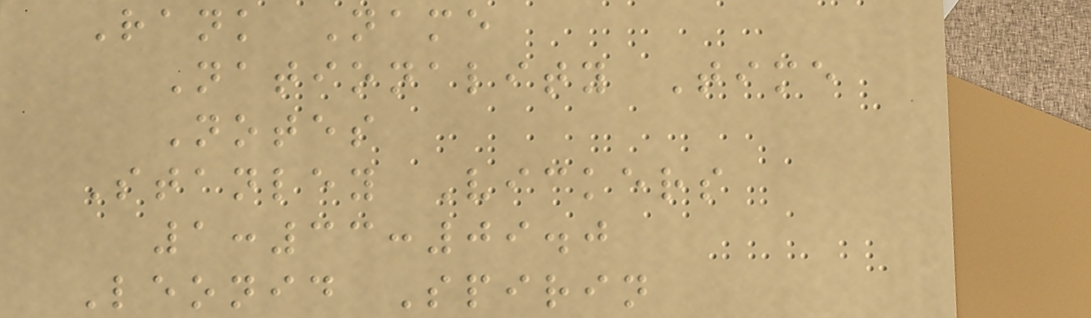Rank Name
Nationality Time
Notes
Stanley Vickers
1:33:09.0
Leonid Spirin
